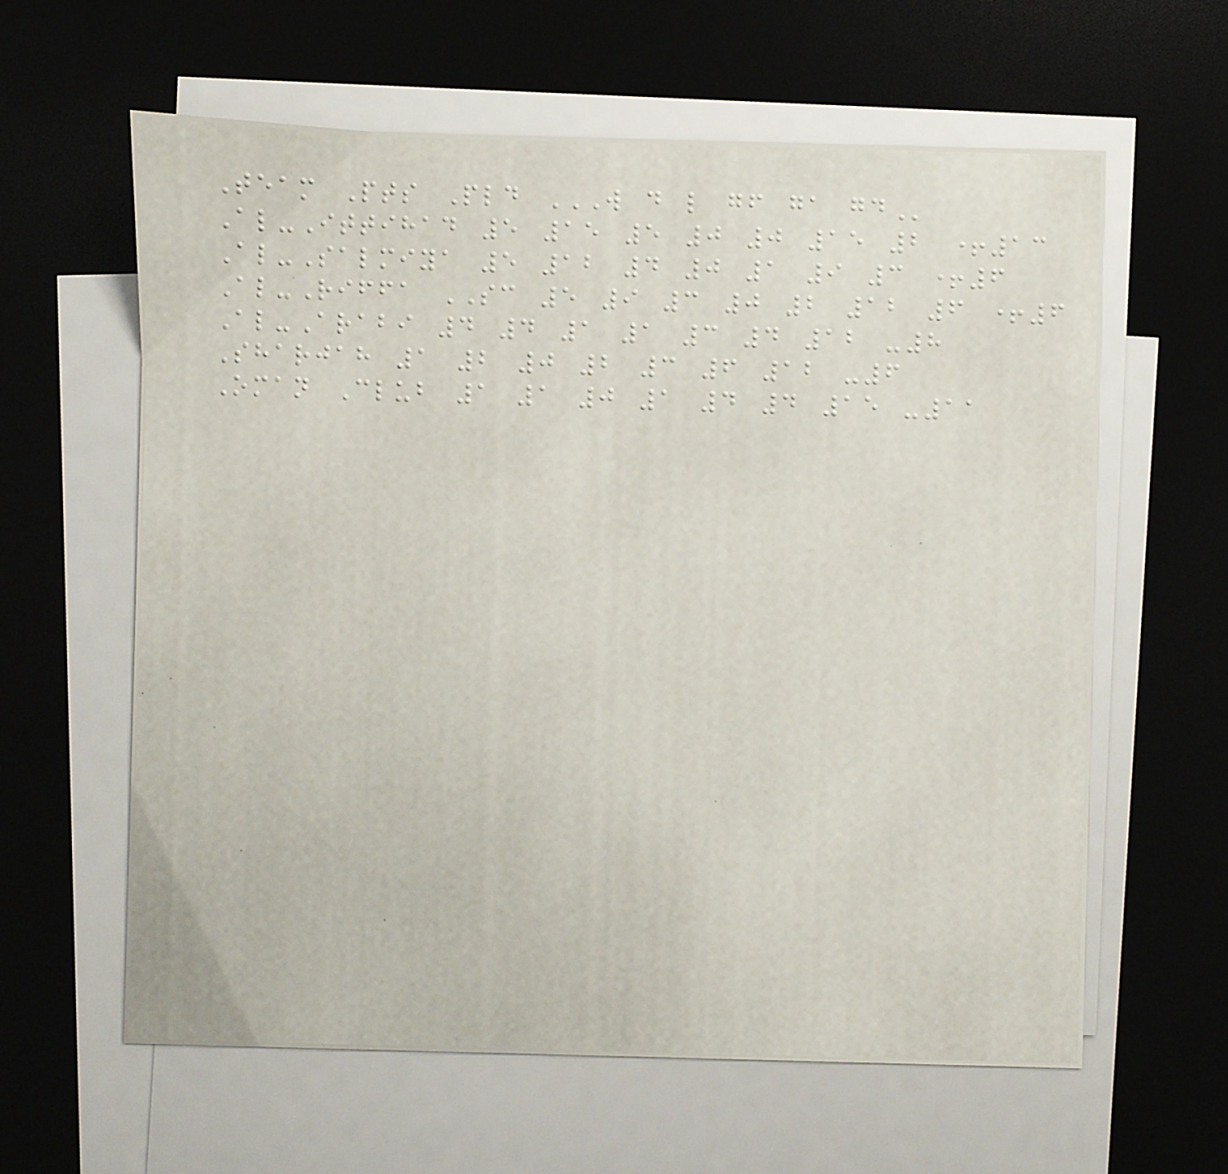Team Pts Pld W D L GF GA GD
Al-Ittihad 5 15 5 0 0 15 2 +13
Al-Salmiya 5 12 4 0 1 9 3 +6
Al-Riffa SC 5 9 3 0 2 12 6 +6
Al-Arabi 4 4 1 1 3 4 12 -8
Sharjah 1 2 0 2 3 6 12 -6
Oman Club 1 1 0 1 4 4 15 -11
